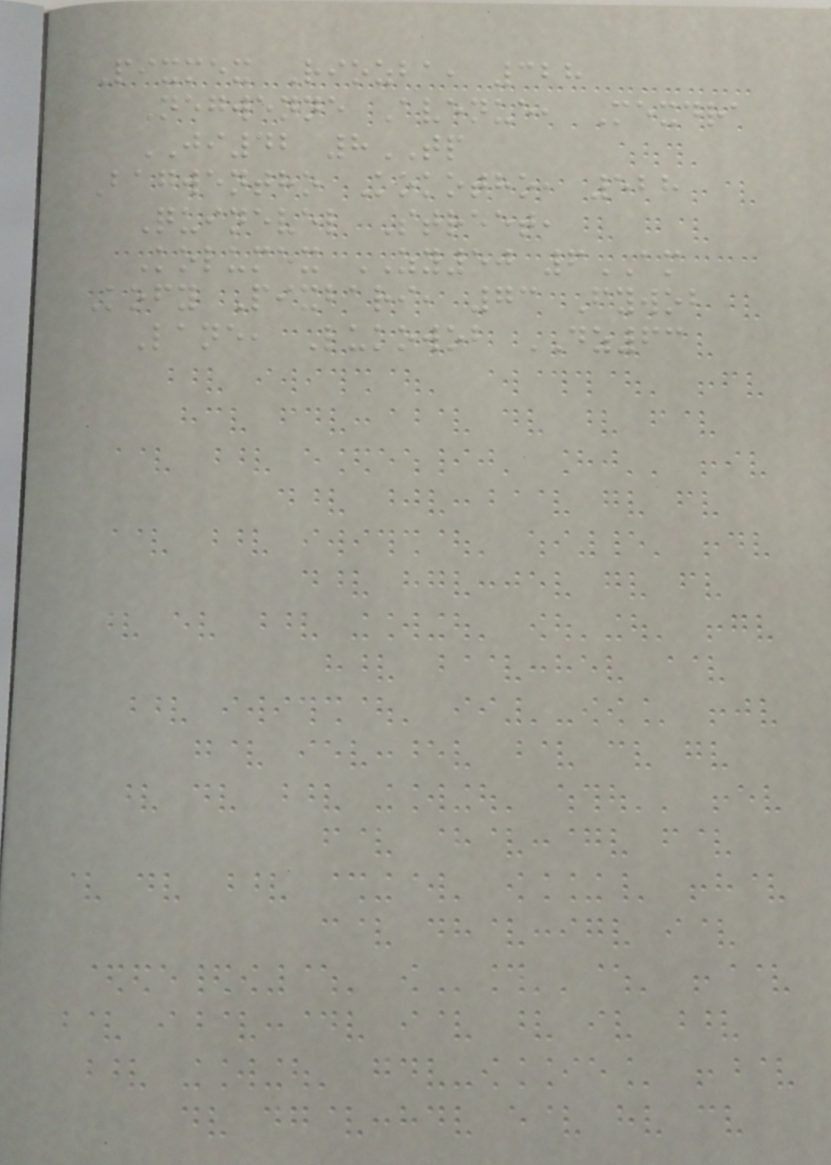Pixmex Riozba, 328
Negwenne Avenue, Mexdra
JI42 8TP
Bagwentho Kokotho, 528
Quinevel Street,
Kolumex ZY50 6AM
Kofy Pixbari, 73 Fywob
Lane, Lukowob DZ63
